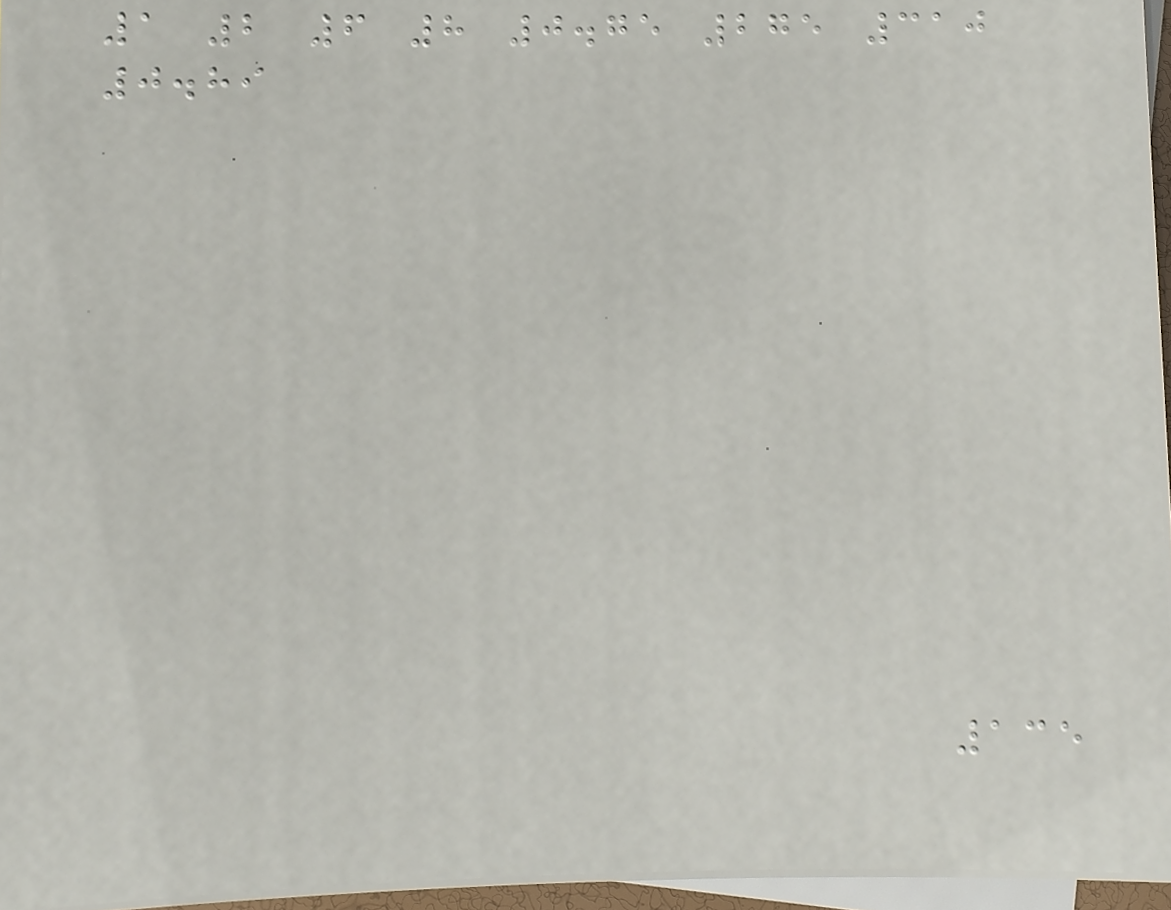1 2 6 8 0.75 275 310
0.89
135
